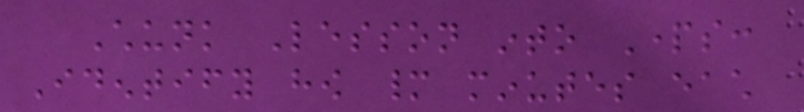Chunk Lesson into Parts:
Identify how many minutes each
